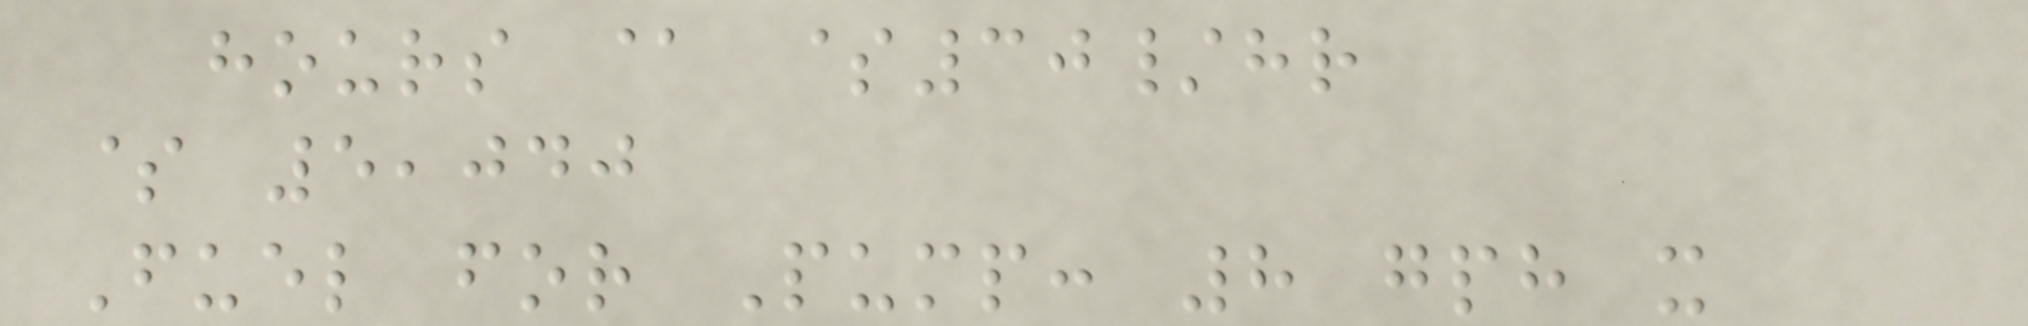hours @ $30/hr
$ 5,040
Fuel for Pump: 8 gph x
